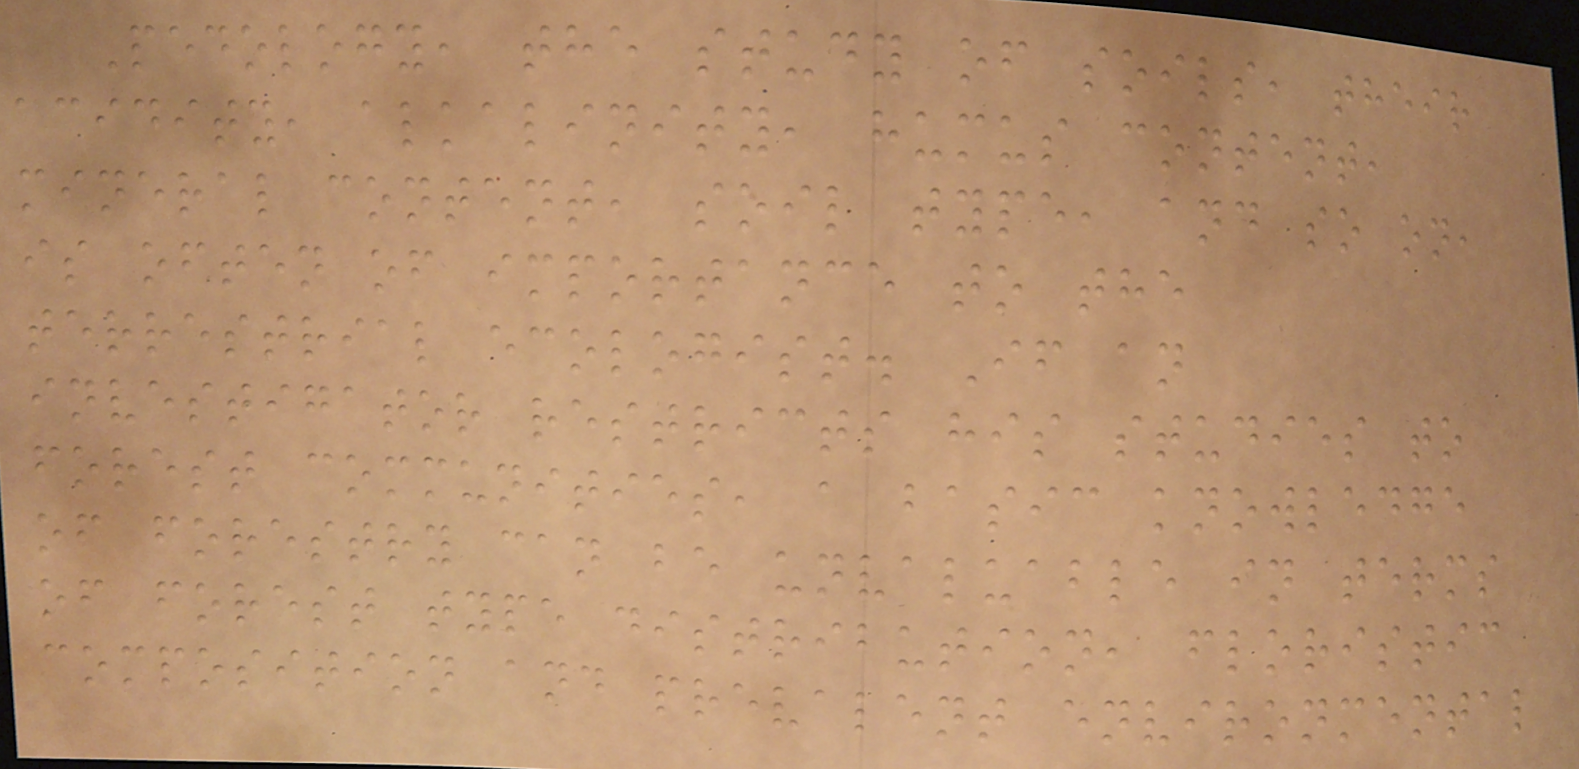Pedology, the study of soils, their
acidity, alkalinity, humus content,
mineral content, soil type, and so on,
is often of importance to the
terrestrial ecologist. If an
investigator restricts his studies to
forest communities, a basic knowledge
of forestry can be unvaluable in terms
of forest type distribution, floristic
composition and prevalent environmental
